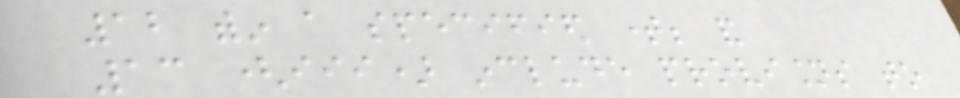12 within a specified time; and
13 (iii) include provisions to
